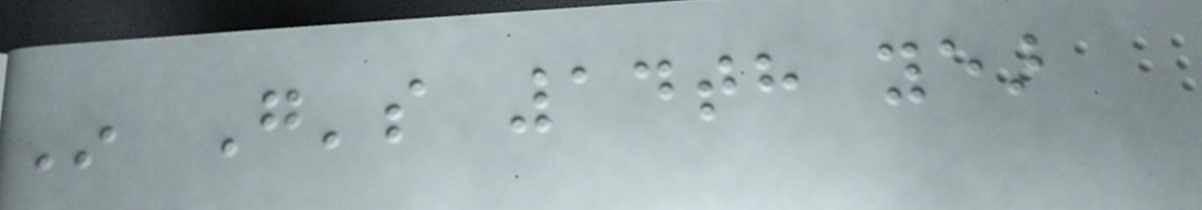In Go's 14th year
